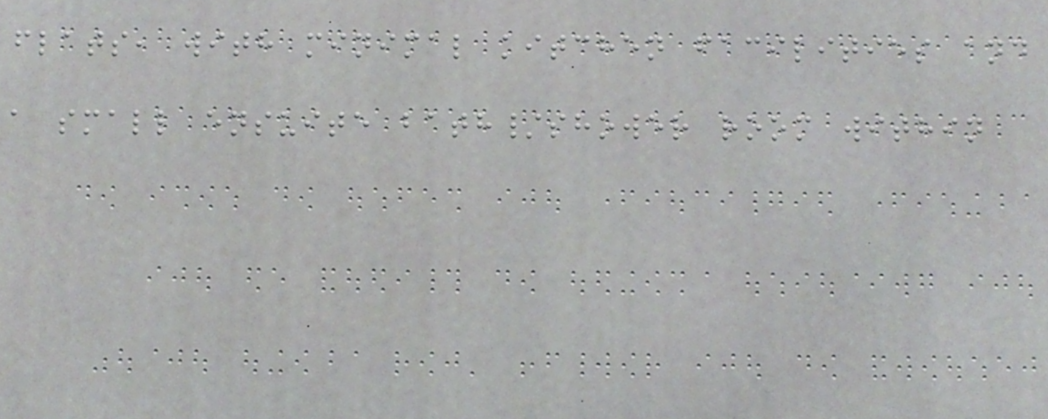flats, with minimal kitchen facilities and
a small ensuite bath/shower room within
